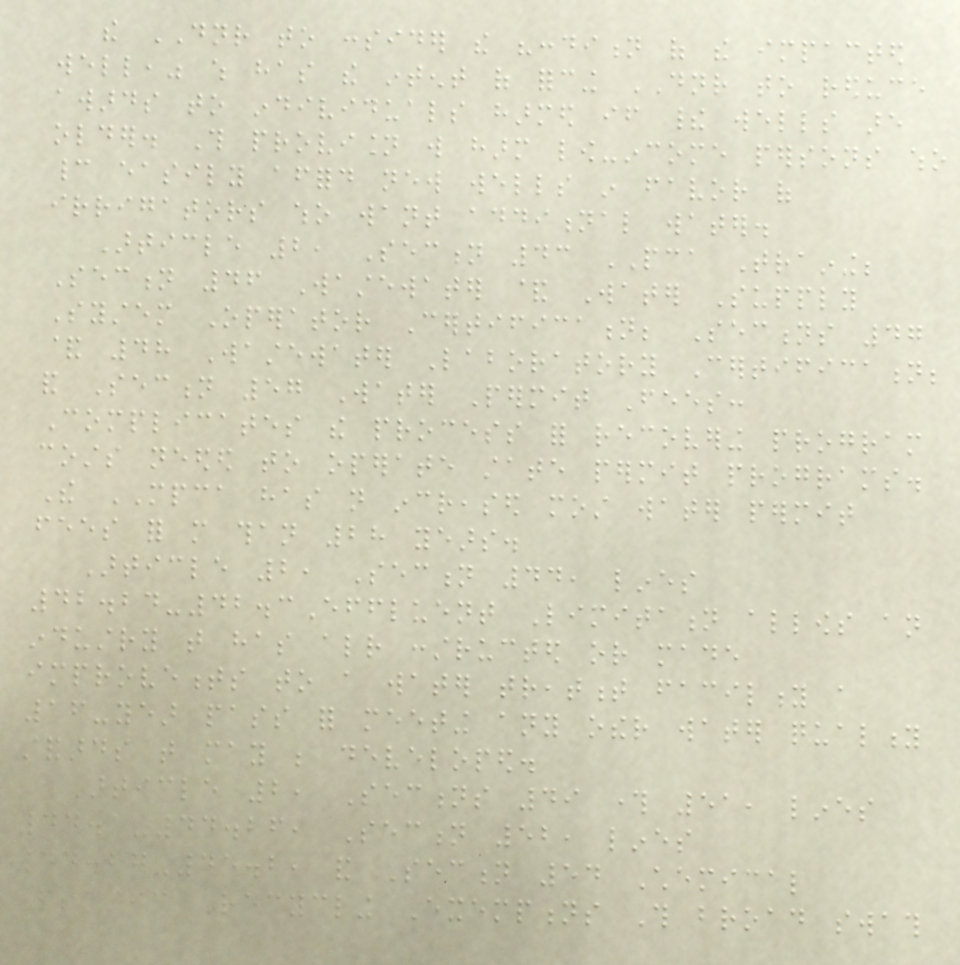the DNR to consider the "condition of the impacted
well," which has the intent of forcing DNR to reduce
awards to individuals harmed if their wells are
older. This provision will harm low-income persons who
cannot easily afford new wells in favor of
irrigators who want additional water.
Article 2, Section 43 PCA Training;
Section 46 Wastewater & Water Supply
System Operator Certification; Sections 47
& 48 Wastewater Laboratory Certification;
and Section 57 Water Permit Fees:
Complicates the process for recovering program
costs needed to operate state permit programs.
The MPCA has not increased most water permit
fees for more than 28 years.
Article 2, Section 44, lines
42.24-42.3Effluent Limitation allows an
industry that has already constructed or made
improvements to a water treatment facility a
16-year pass for meeting any other water quality
standards that may be developed.
Article 2, Sections 49 through 51, lines
44.1-44.26, Section 52, lines
44.27-45.2, and Section 54 Chemical
Plastic Recycling Exemptions This broad swath
